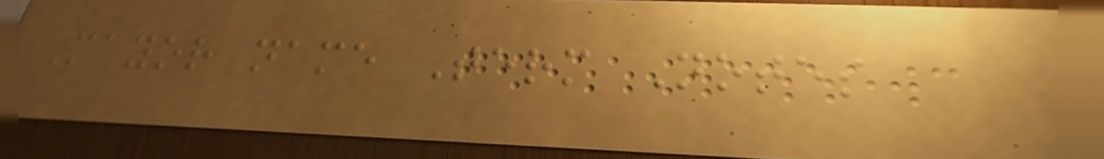Mayor name Term Notes
